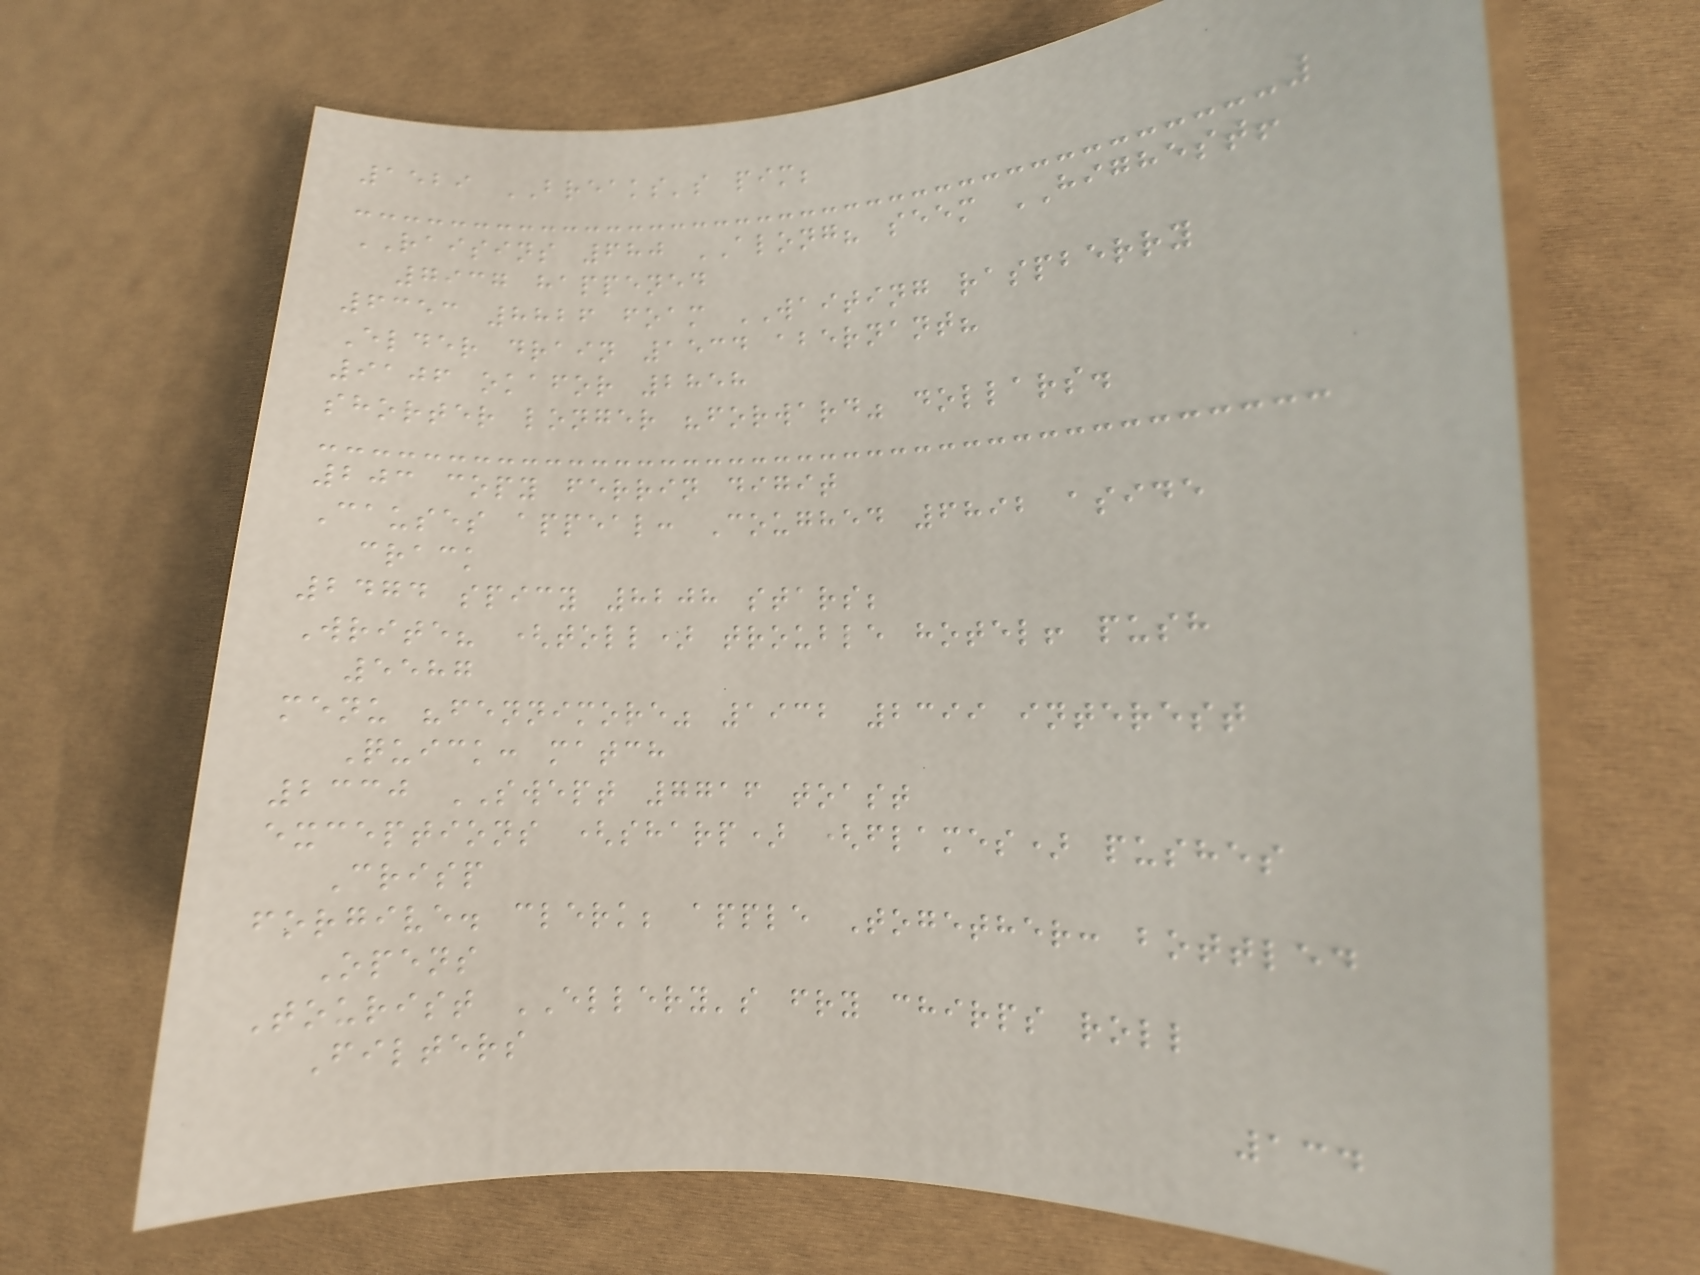1529 BREAKS's pim;
RAISINS 680 ALONG? seem HIGHEST!
7937 happened
6353 8826 foam WAITING raspberry
Elder drain 1534 abernant?
9106 okafor 2858
shorter longer "forward" dollars.
203 copy ferrin digit
Causes appeal: Coughed 6892 aside
crack
2474 spicy 8208 stars;
Write? (toll) trouble hotel! push
5587
menu "fennimore" 1932 2399 interest
Quick: match
2330 SWEPT 7716 toast
exceptions (sharp) (flames) pushes
Crisp
forgive. clerk; apple Together: bottled
Opens
Tourist ELLERY's fry chirps roll
Filters
134
